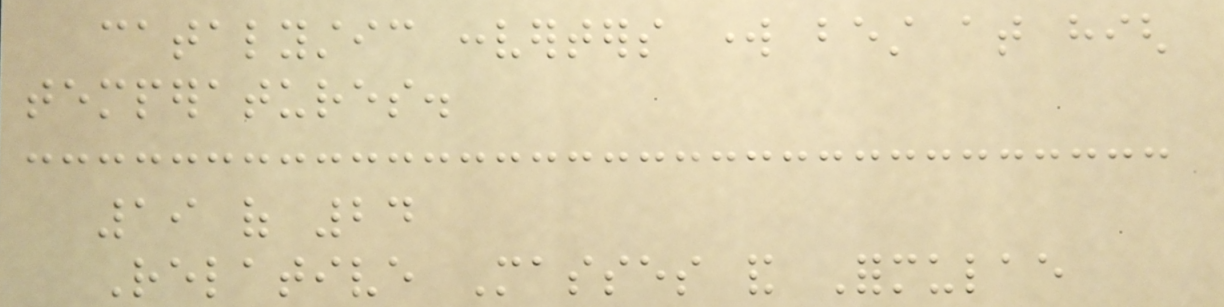catalystic converters work best at high
temperatures.
19 of 24
Relative Masses and Formulae
